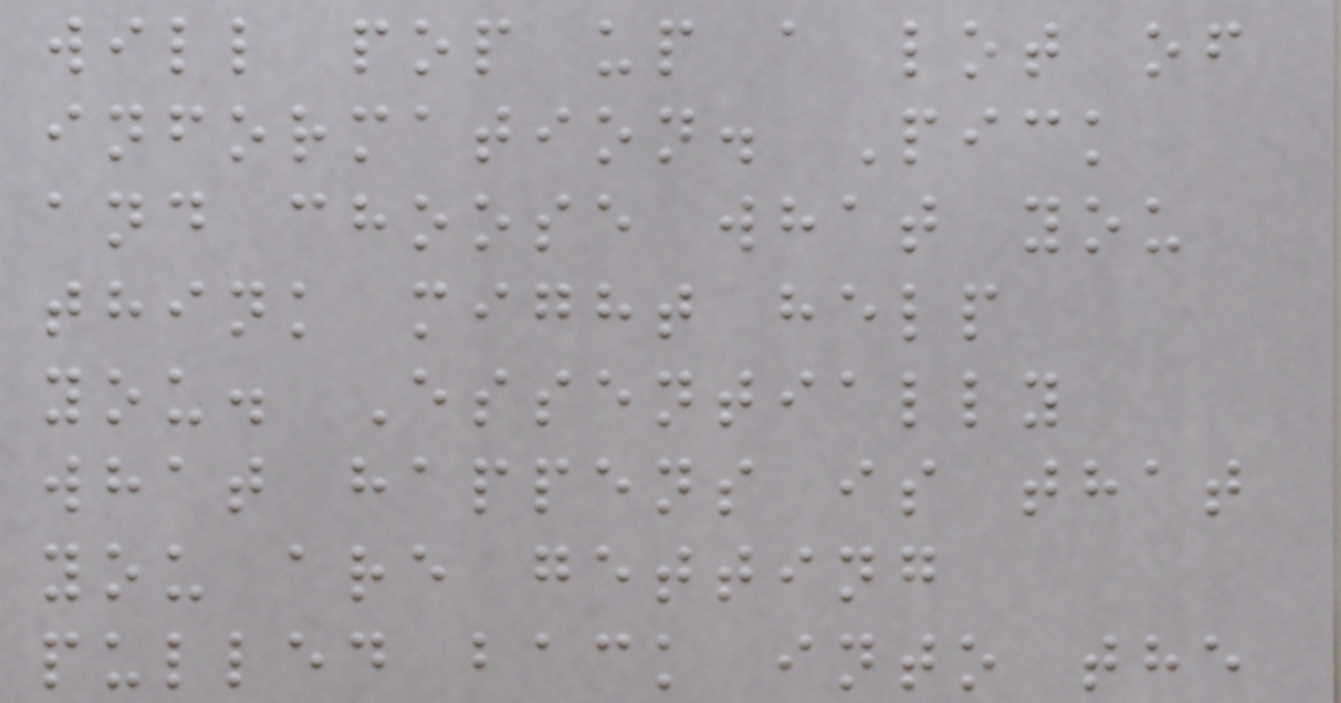will pop up a lot of
information. Pick
and choose what you
think might help
you. Essentially
what happens is that
you are getting
pulled back into the
